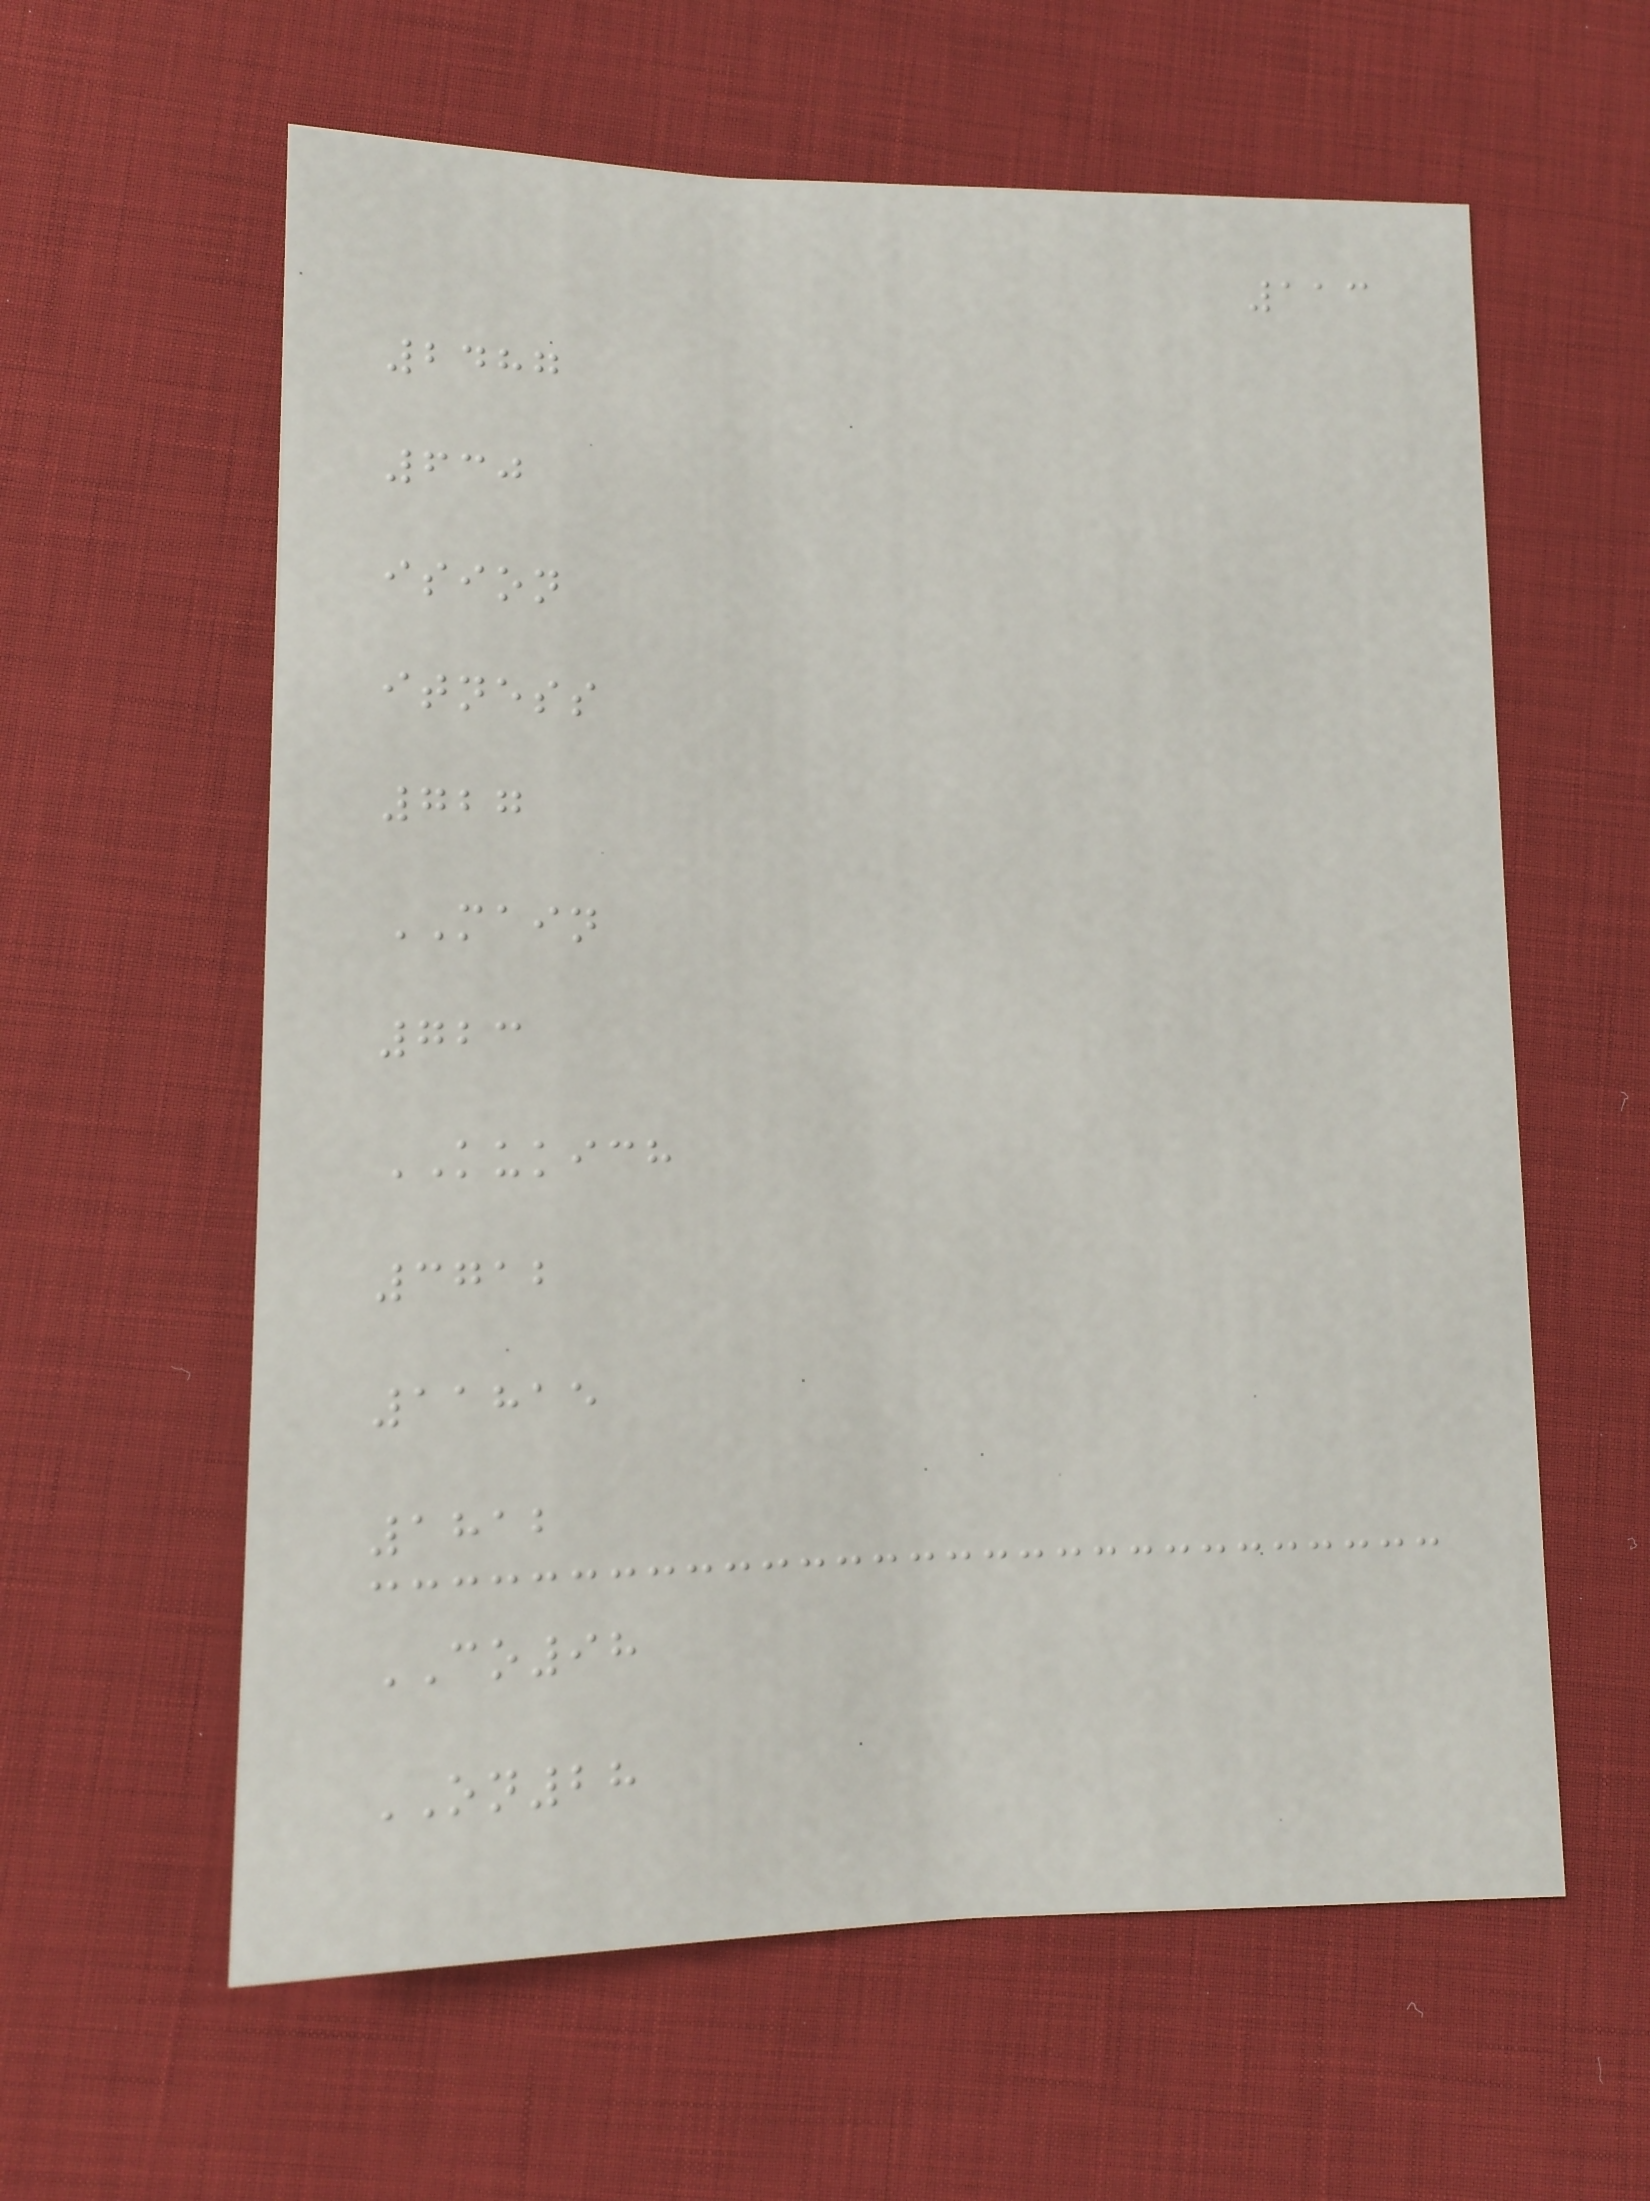113
2487
630
ision
itness
727
MAIN
723
KUKICH
3712
11815
1812
CO98
ON28
